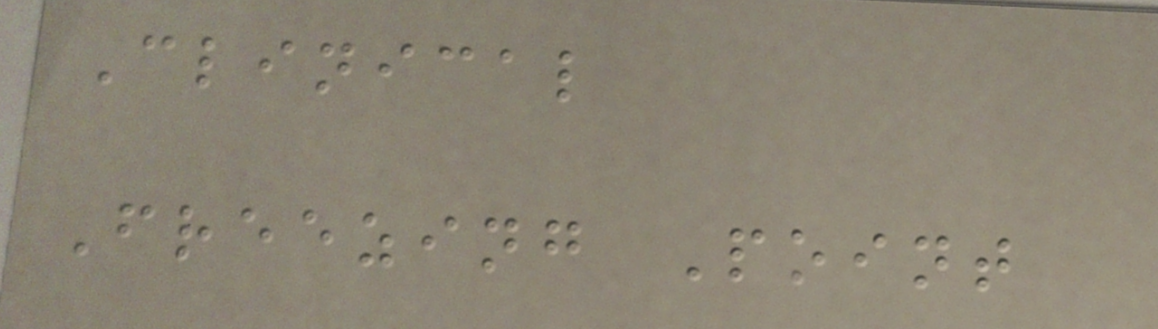Clinical
Freezing Point
